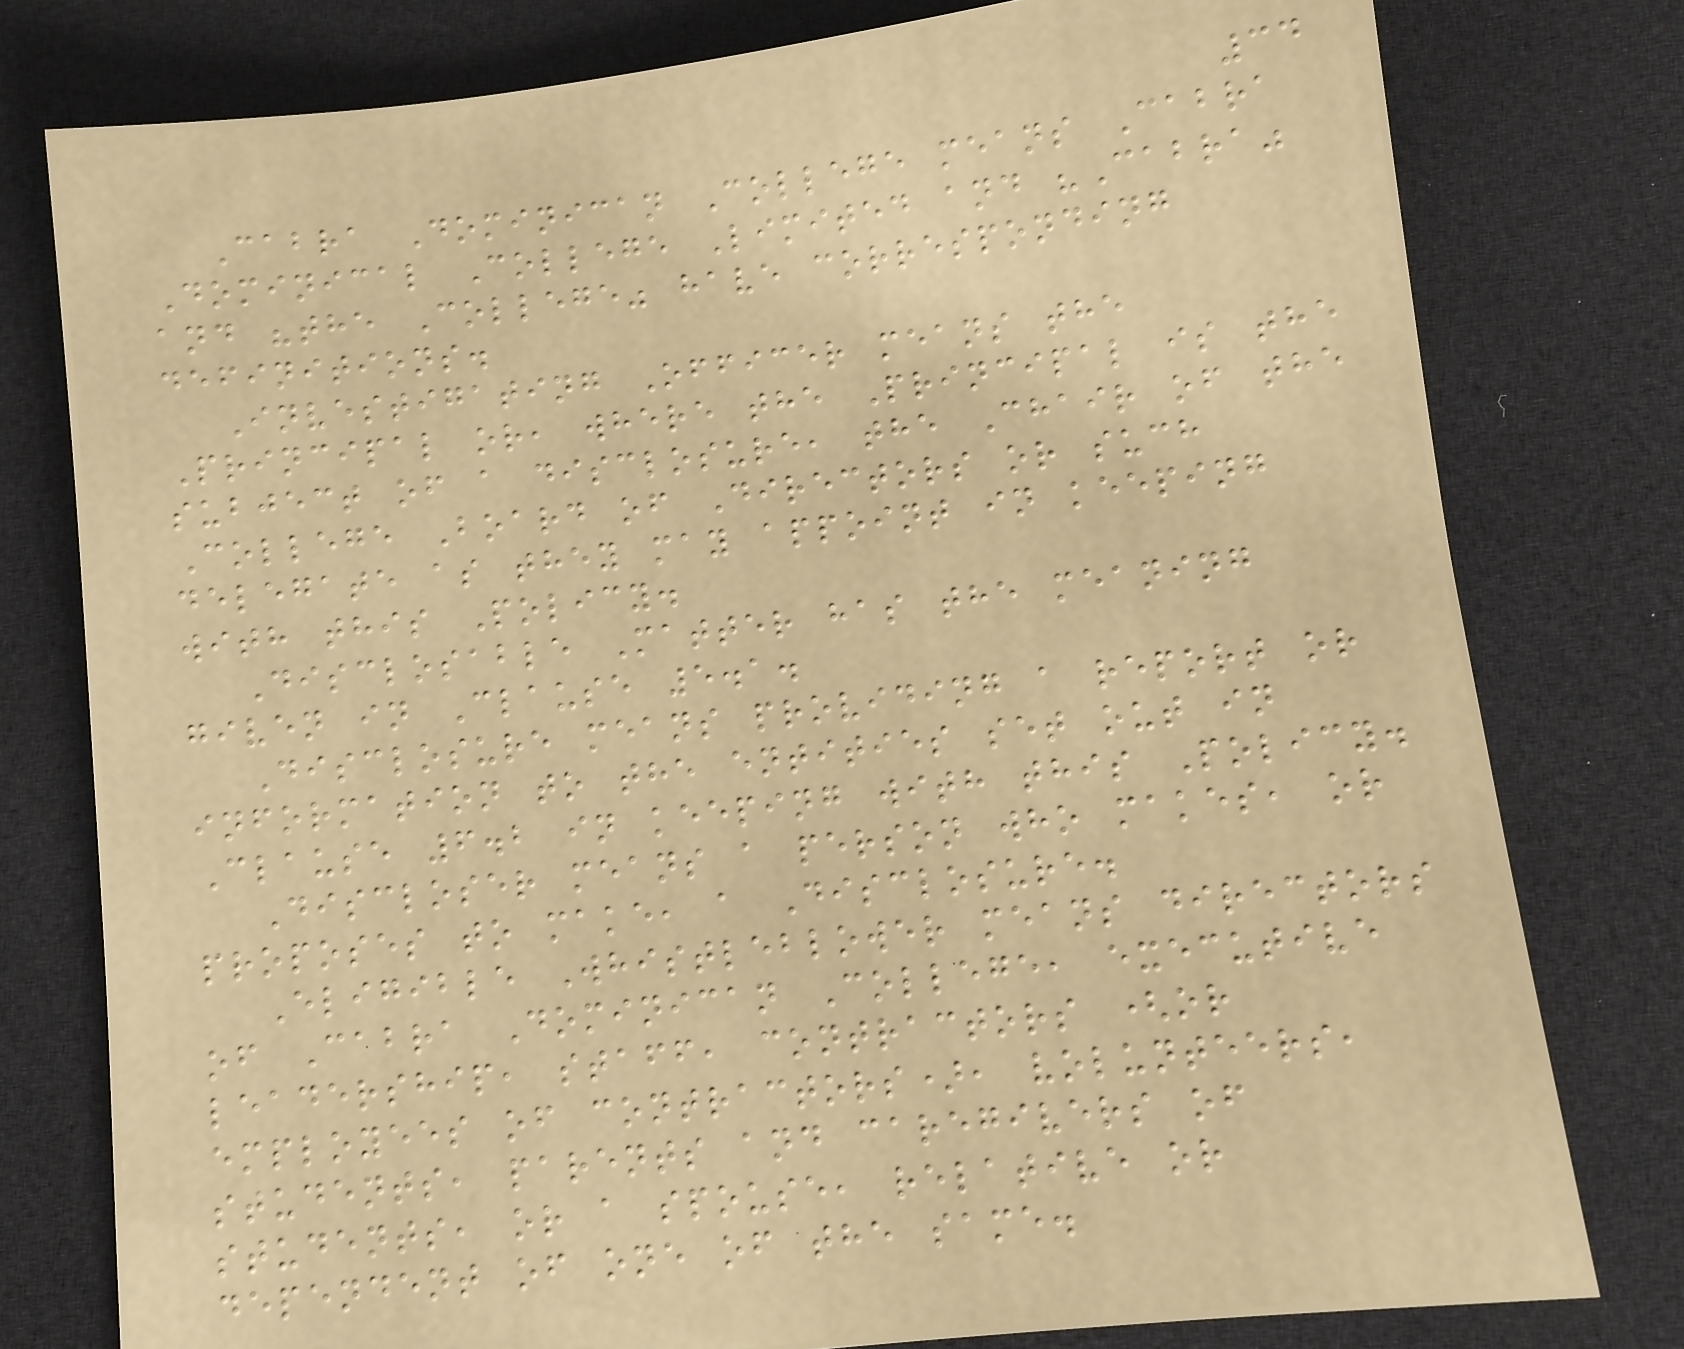34
Cabra Dominican College means Cabra
Dominical College Limited and "Cabra"
and "the College" have corresponding
definitions.
Investigating Officer means the
Principal or, where the Principal is the
subject of a disclosure, the Chair of the
College Board of Directors or such
delegate as they may appoint in keeping
with this Policy.
Disclosable Matter has the meaning
given in Clause 5.1.
Disclosure means providing a report or
information to the entities set out in
Clause 6.2 in keeping with this Policy.
Discloser means a person who makes, or
proposes to make, a Disclosure.
Eligible Whistleblower means directors
of Cabra Dominican College, executive
leadership, staff, contractors (or
employees of contractors), volunteers,
students, parents and caregivers of
students, or a spouse, relative or
dependent of one of the same.
